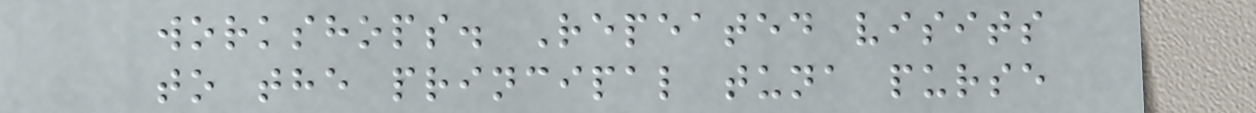workshops. Repeated visits
to the principal tuna purse
